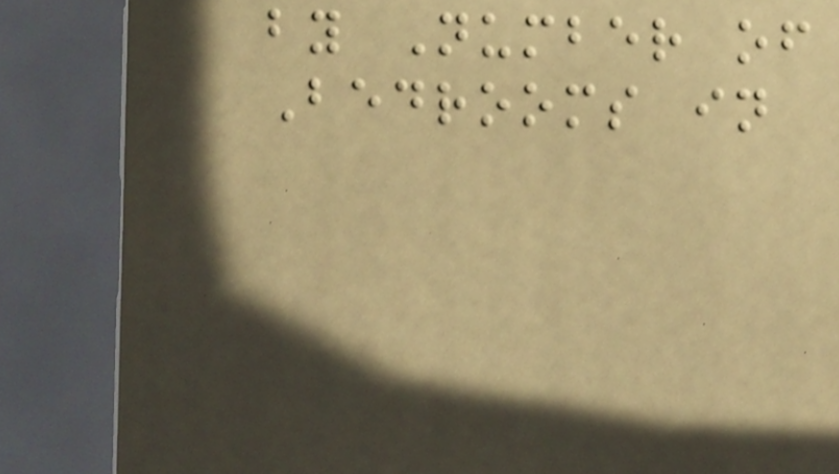by Number of
Bedrooms in
